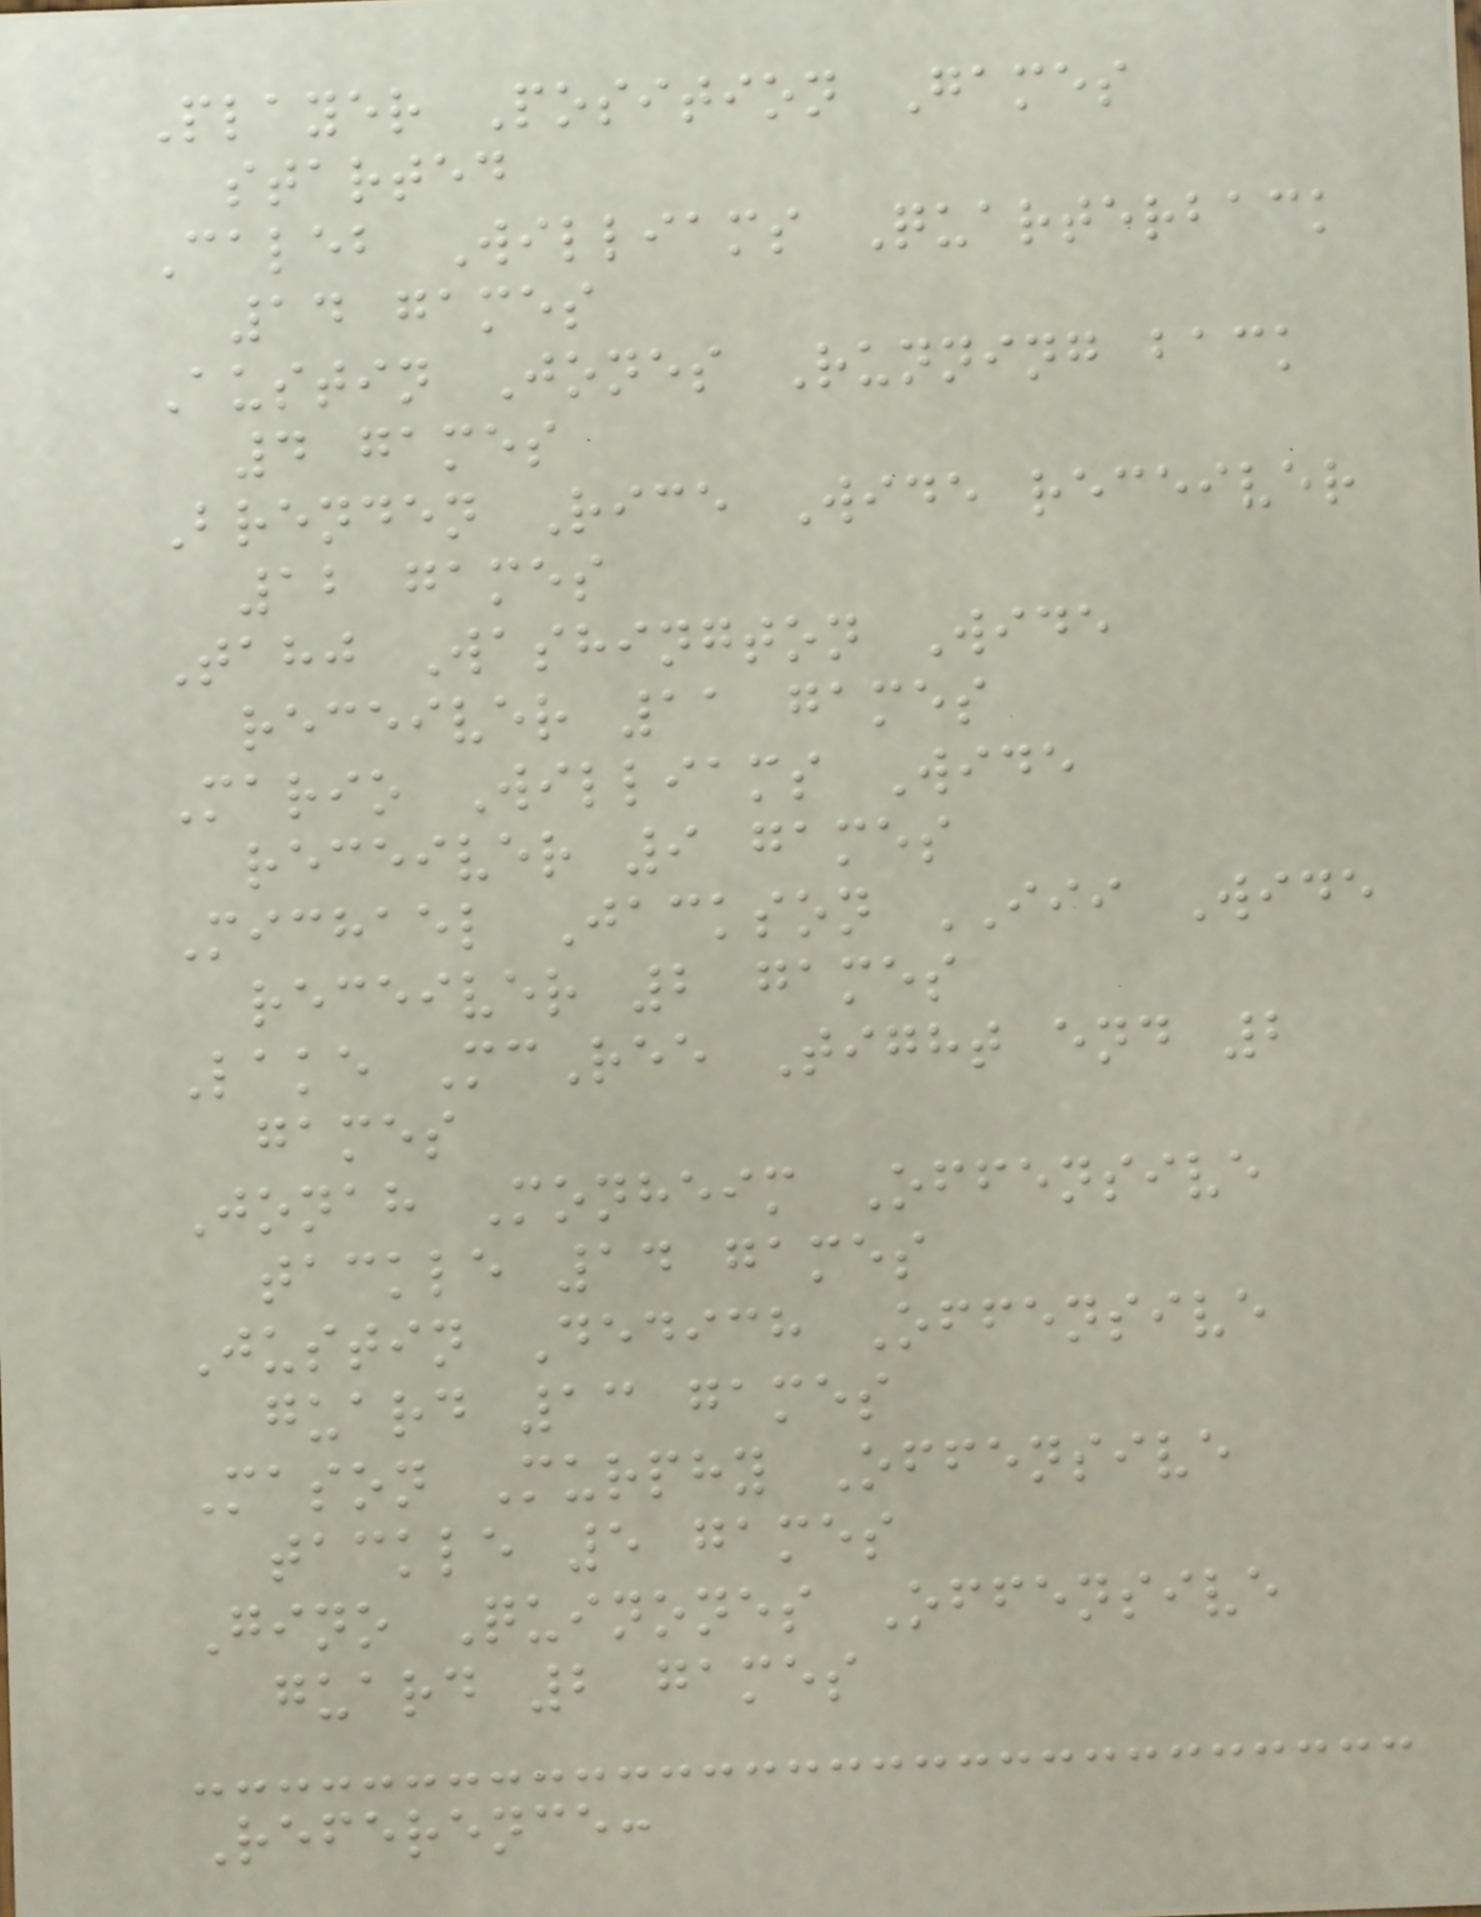Player Position Games
started
Caleb Williams Quarterback
14 games
Austin Jones Running back
4 games
Brenden Rice Wide receiver
12 games
Tahj Washington Wide
receiver 11 games
Mario Williams Wide
receiver 9 games
Michael Jackson III Wide
receiver 2 games
Lake McRee Tight end 2
games
Jonah Monheim Offensive
tackle 14 games
Justin Dedich Offensive
guard 13 games
Mason Murphy Offensive
tackle 5 games
Gino Quinones Offensive
guard 2 games
Reference:
